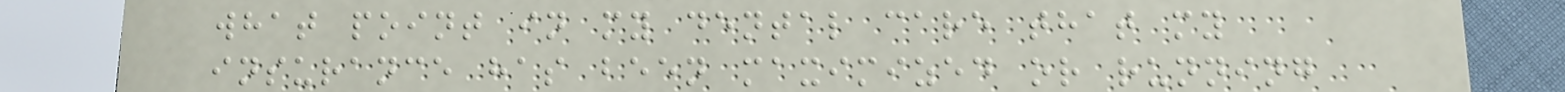what point in my dental care that my
insurance has been maximized or running
